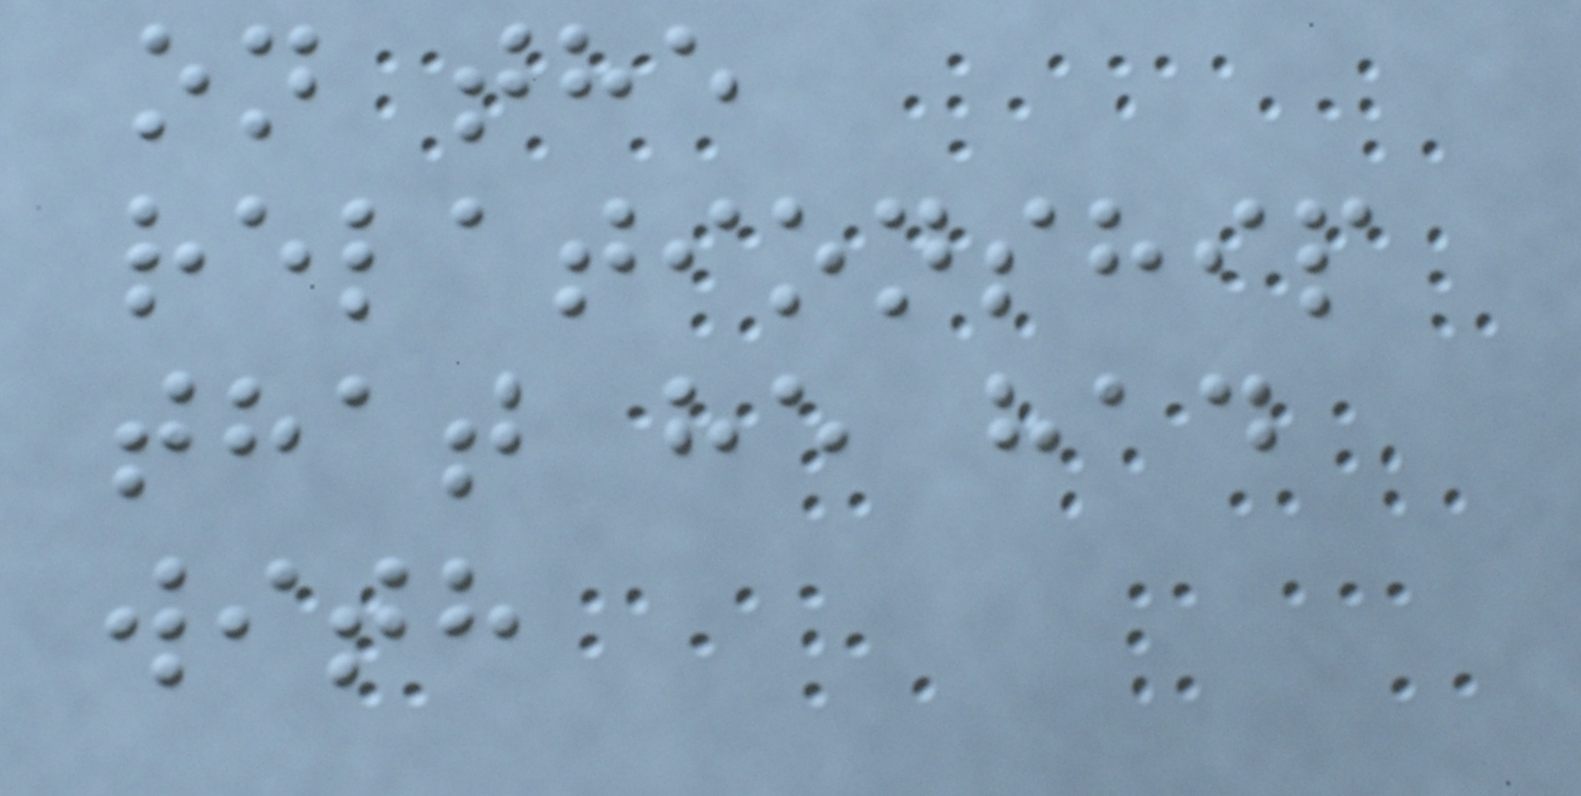on the
relationship
that he had
with
